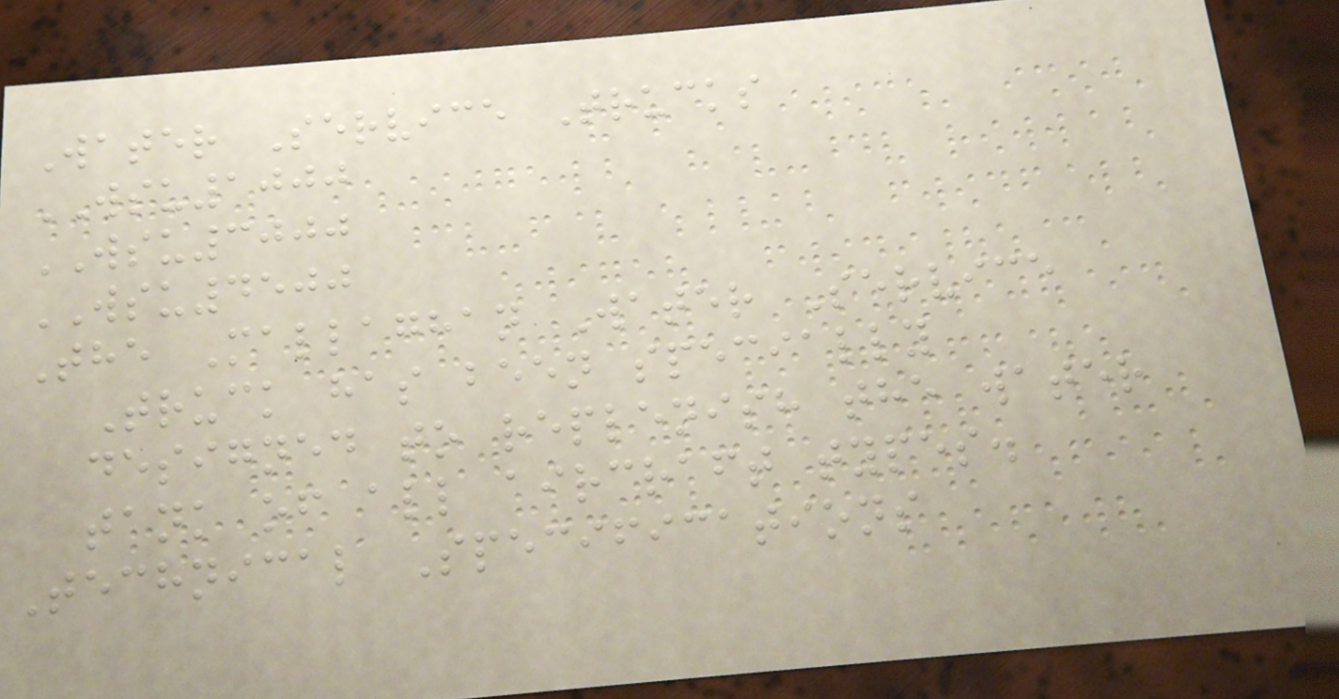Water Service Trucks
WSU1000
WSU3000
WSU4500
The Mallaghan Water Service
Truck has been specially
designed to replenish the water
tank of all aircraft types.
Technical Specifications
